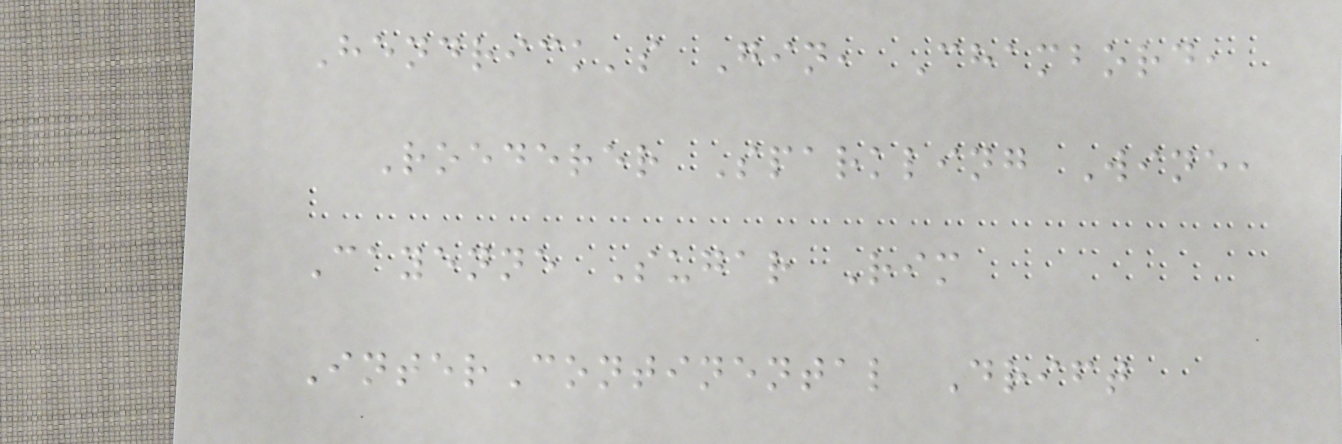Hendrick's Gin, Chambord,
Roederer Sparkling Wine,
Cayenne Sugar Rim
InterContinental Drift
